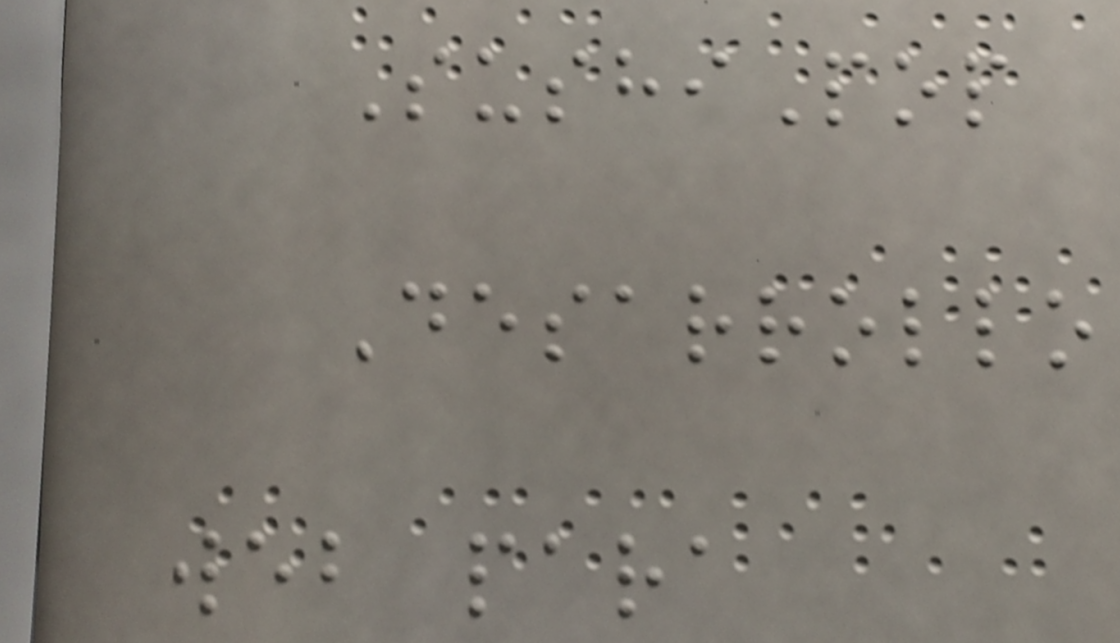SushiPop
Desarrollo
web para
